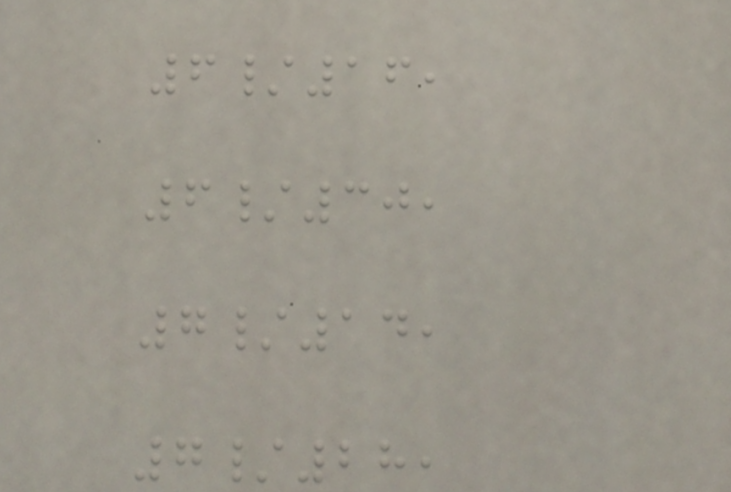6/16,
6/30,
7/14,
7/28,
